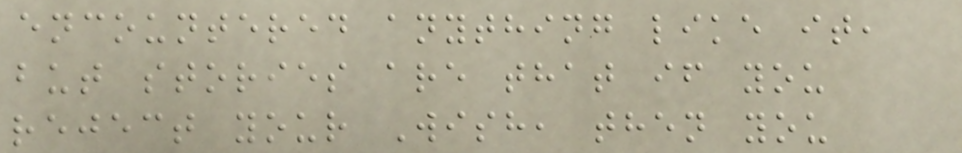encountered anything like it,
but stories are that if you
reject your Wish, then you
